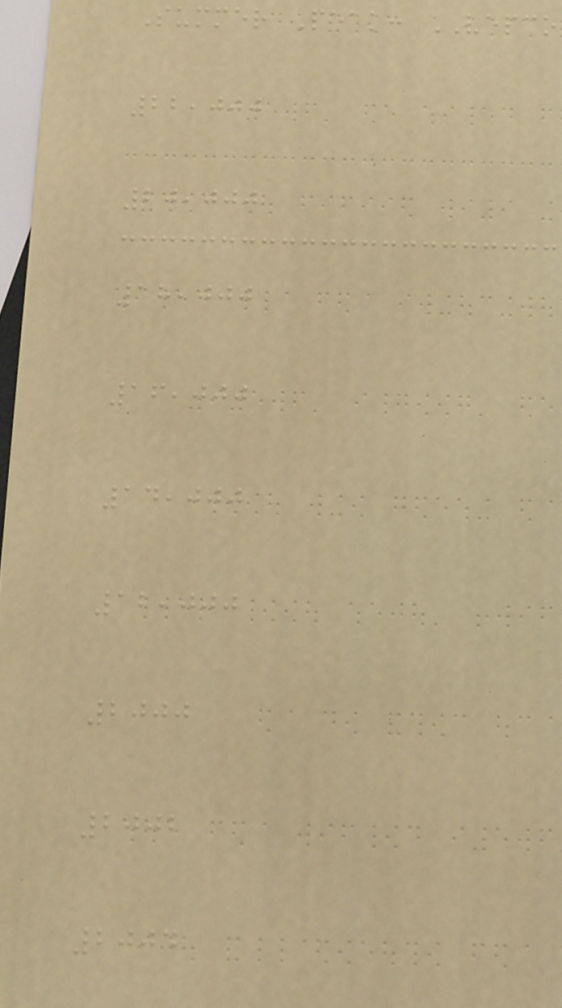Summer Peak: VEPCO
22,000
20,000
18,000
16,000
14,000
12,000
2000
2002
2004
